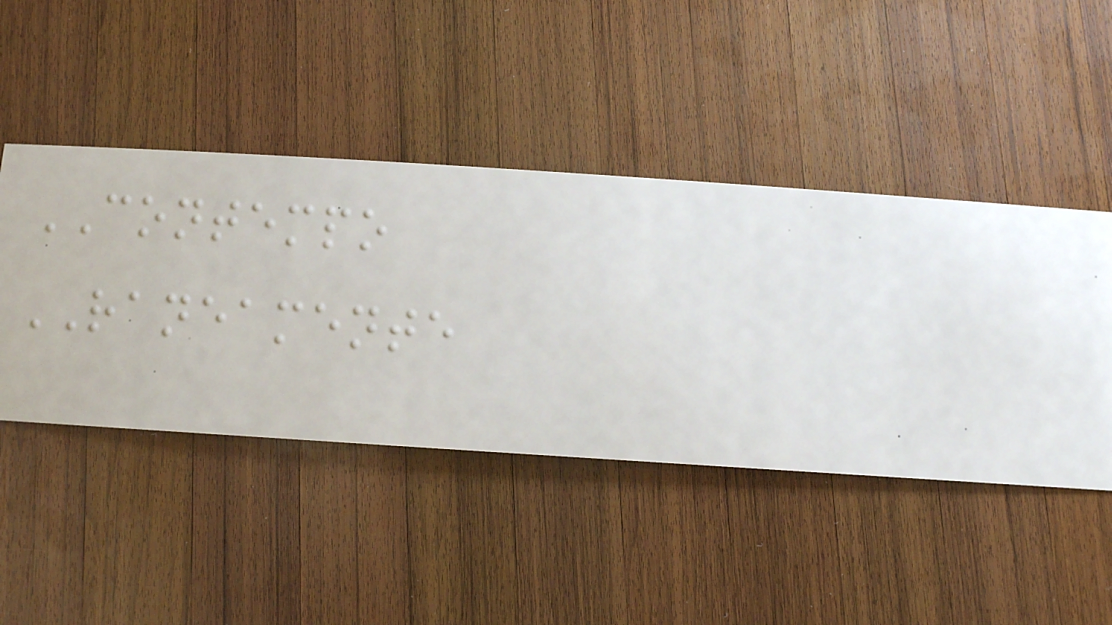CONTEMPO
RANEAMENTE
